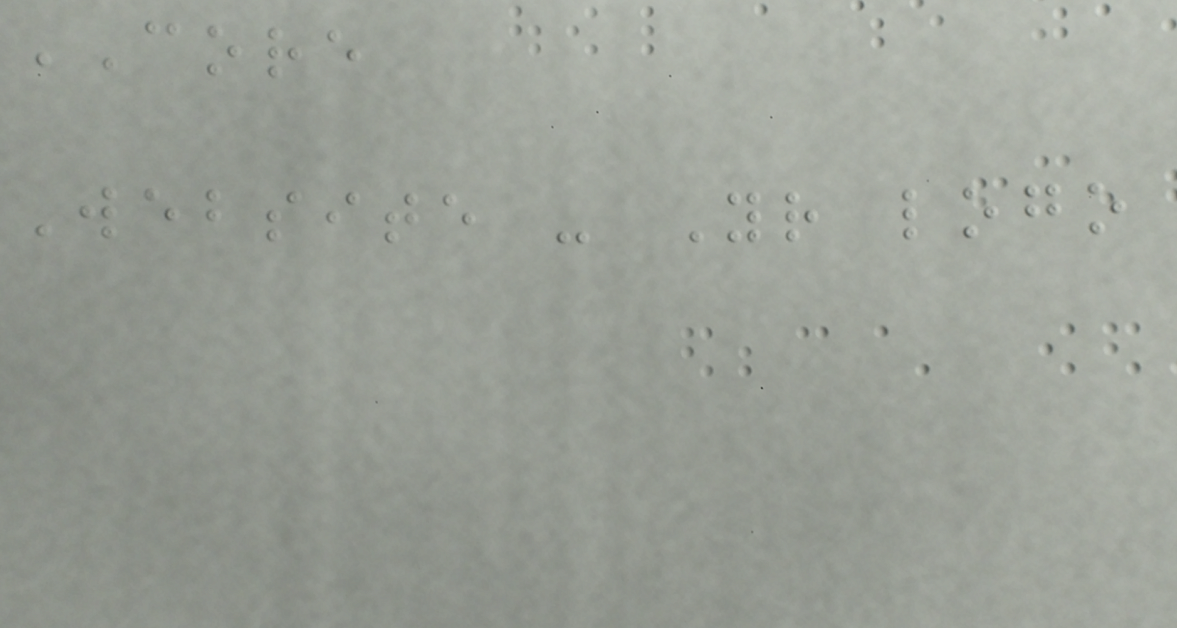CORE
Website - Your logo
